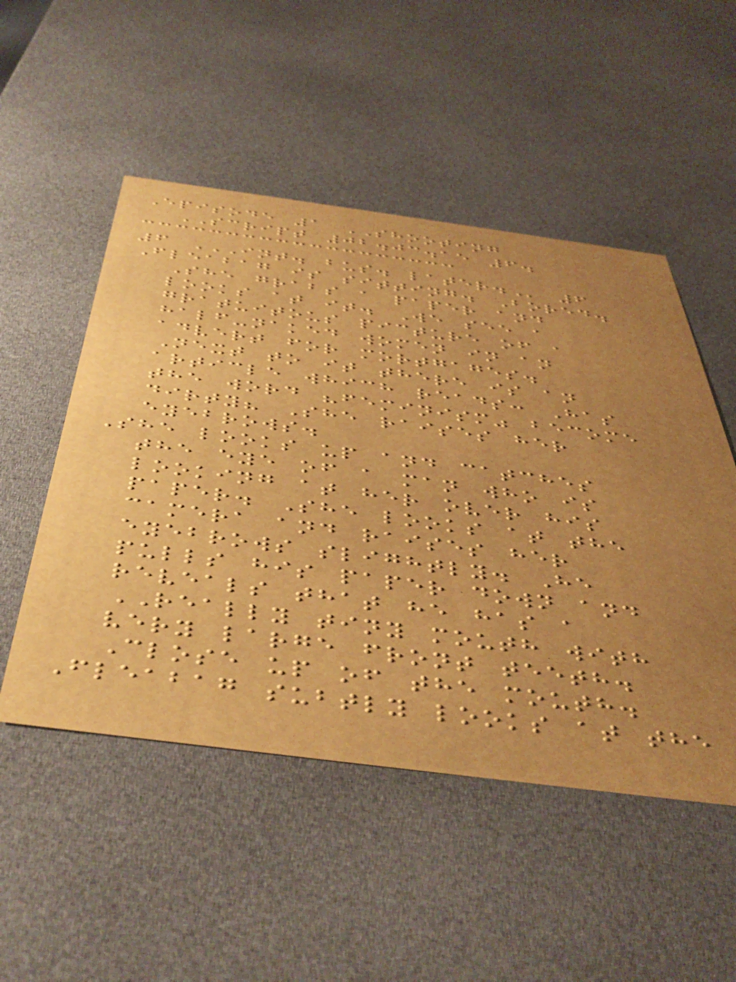Episode 1 SHOOTING
SCRIPT 02.03.15 6.
6 INT. BUS. LATER. 6
Fleabag is sitting. Bored.
She grabs a paper and
looks at it. We see a
gratuitous picture of a
half-naked women in an
advert for mortgages.
Next to it there is an
article which reads: Has
the word "feminism" become
dirty? She raises her
eyebrows.
She looks up and catches
the eye of a man who is
looking at her over his
paper. She looks at the
camera and raises her
eyebrows slightly. He
pulls his paper down and
reveals that he has a
REALLY tiny mouth with
very large front teeth.
Close up of the mouth.
Fleabag subtly looks at the
